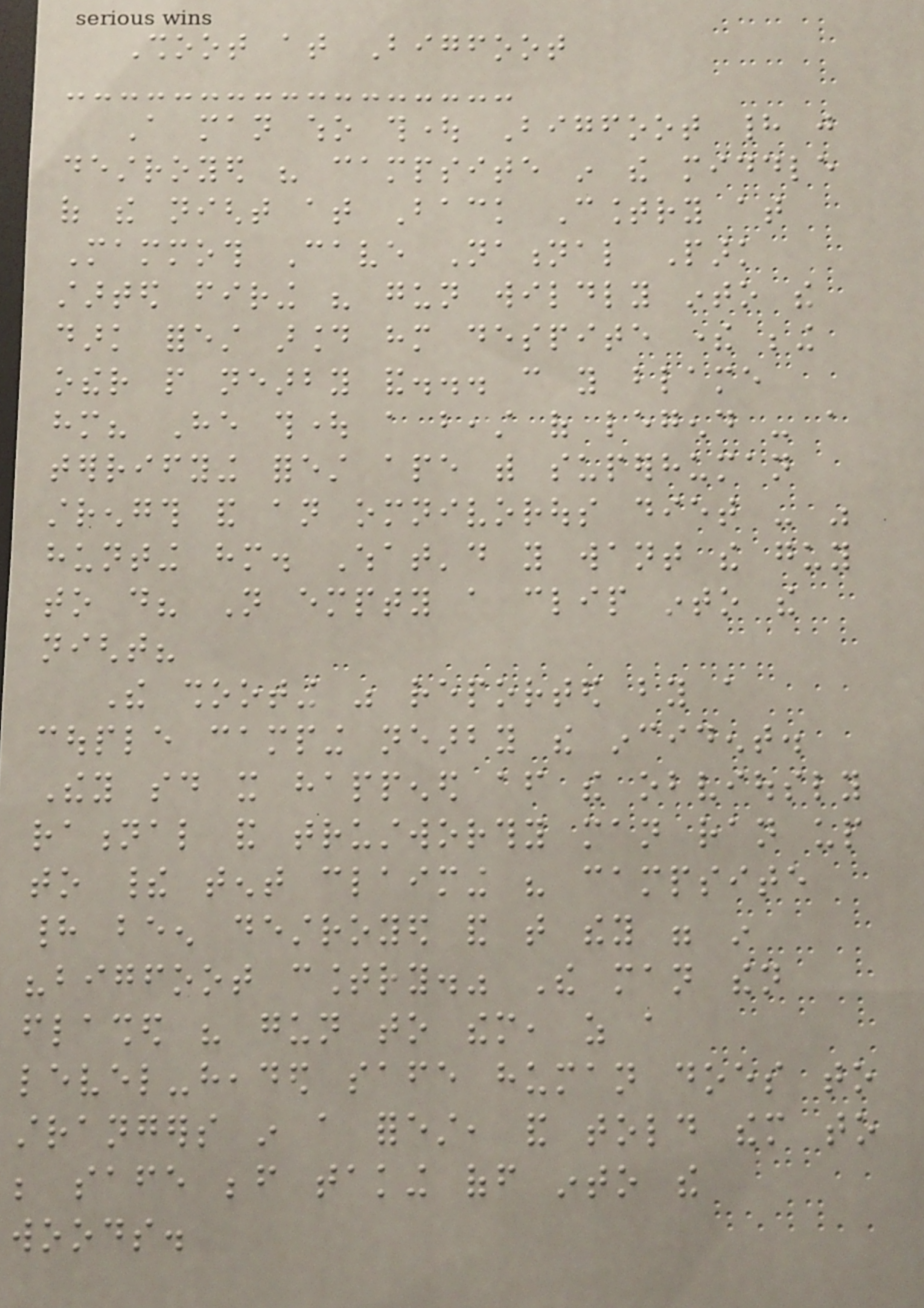Shoot at Bigfoot
A man who thought Bigfoot had just
destroyed his campsite in the middle
of the night at Back Country at
Mammoth Cave National Park
started firing his gun wildly into the
dark forest around him despite there being
other people nearby and... can you blame
him? He thought a beast of legend - a
terrifying forest ape with superhuman
strength and an omnivorous diet - was
hunting him. What'd you want the guy
to do? Not empty a clip into the
night?
The shooting was reported by a
couple camping nearby the incident.
They said it happened after the obviously
rational and trustworthy man ran up
to their tent claiming his campsite
had been destroyed and that they were in
"bigfoot country." The man then
flashed his gun to them, as a
level-headed safe human does to
strangers in a forest, and told them to
be safe before taking off into the
woods.
